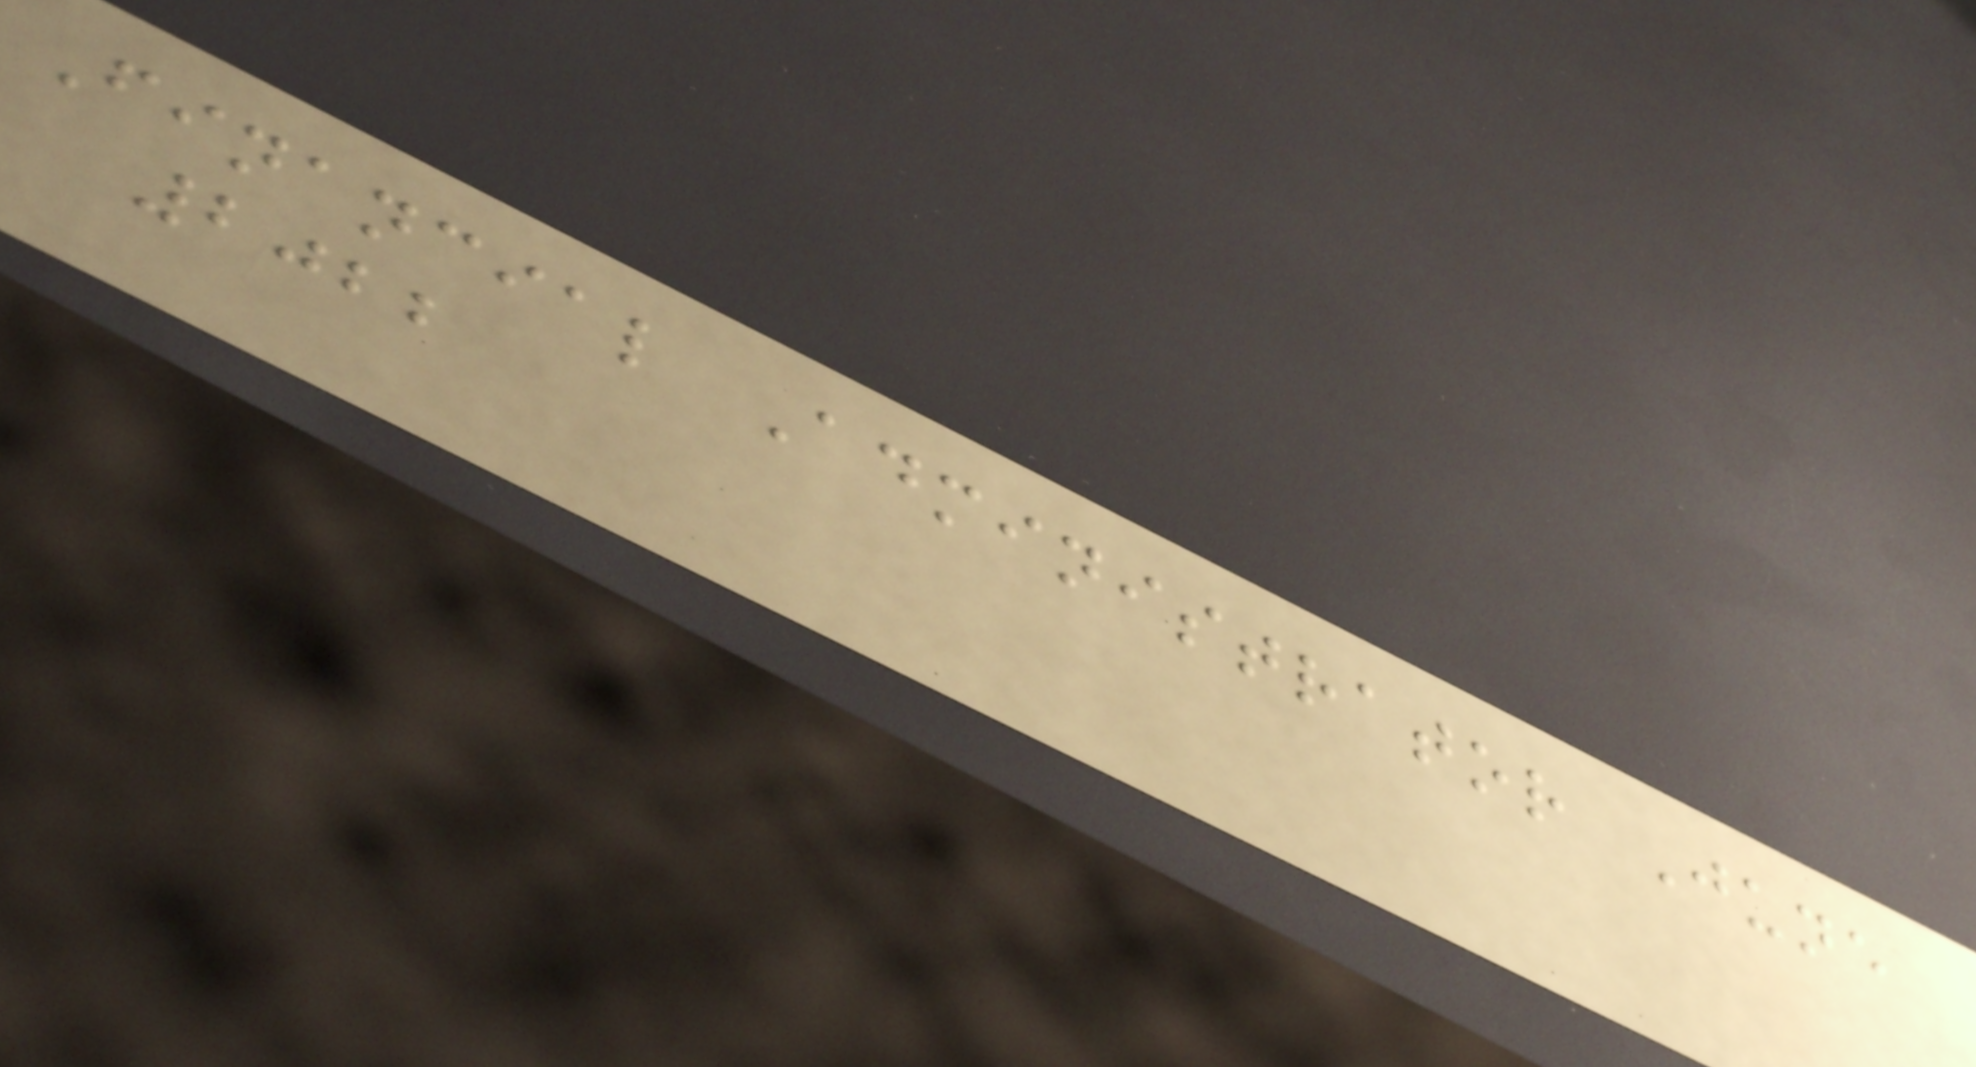Financial Administrator June
2022
